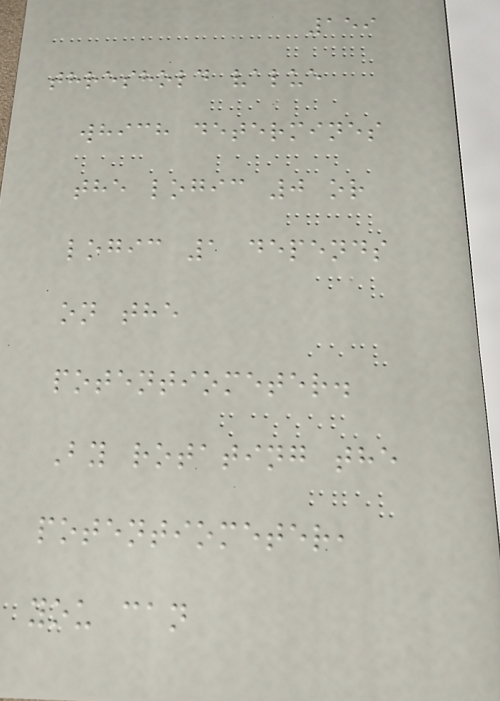159
threshold value
which determines
the logic 0 or
logic 1 depends
on the
potentiometer.
By rotating the
potentiometer,
you can
